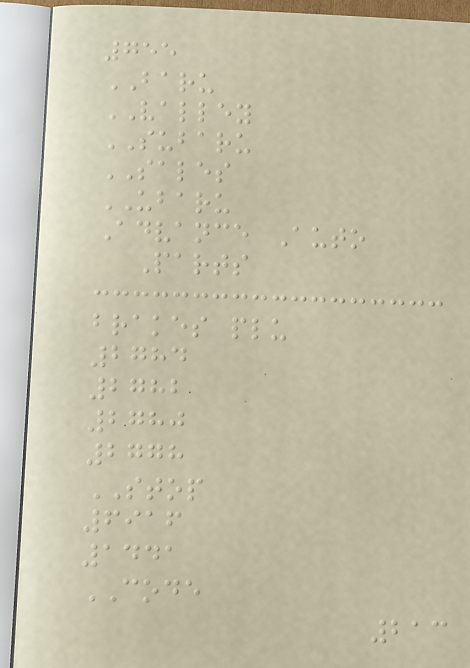755
BARU
VALLEY
SUBARU
SALES
UBARU
Advance Auto
Parts
brakes plu
2784
2782
2780
2778
STOP
6916
1441
CODE
213
